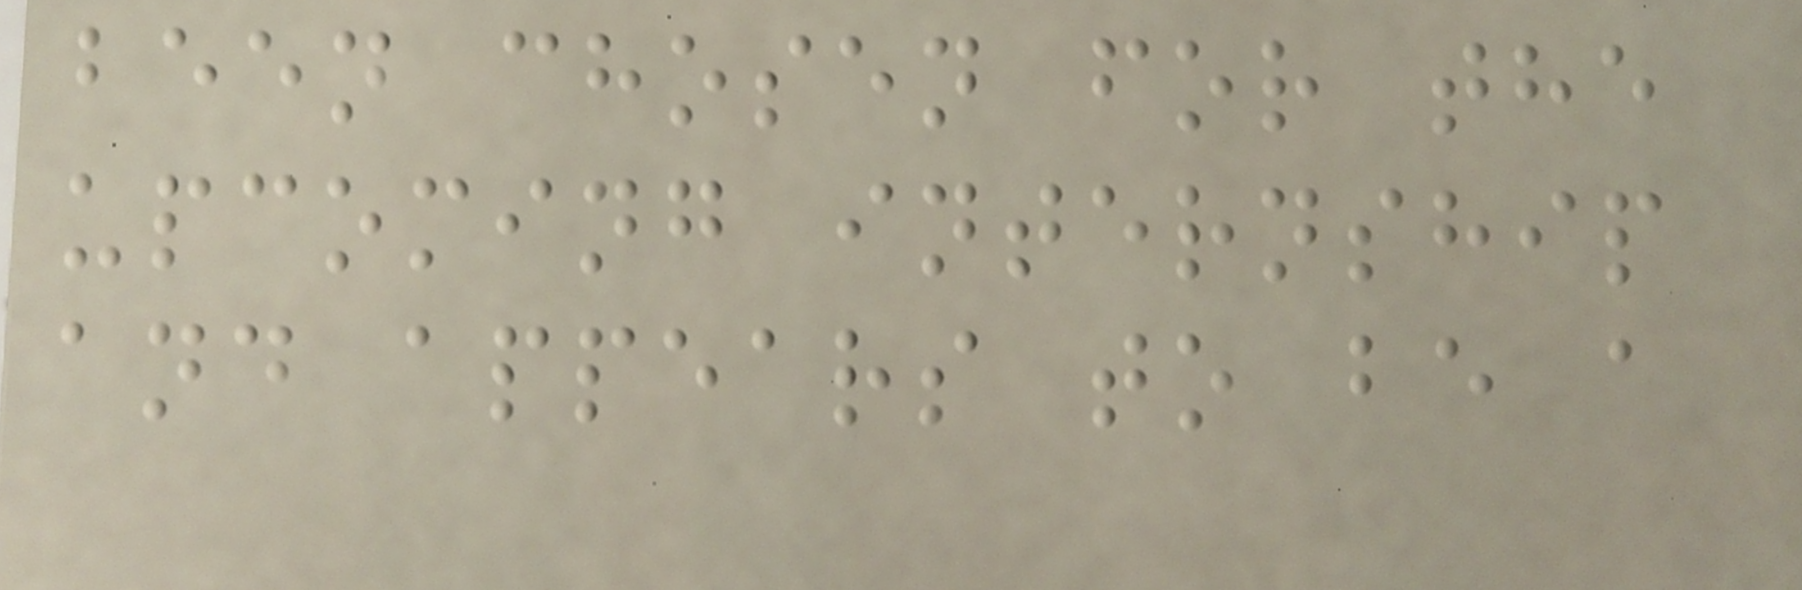been chosen for the
upcoming internship
and appears to be a
